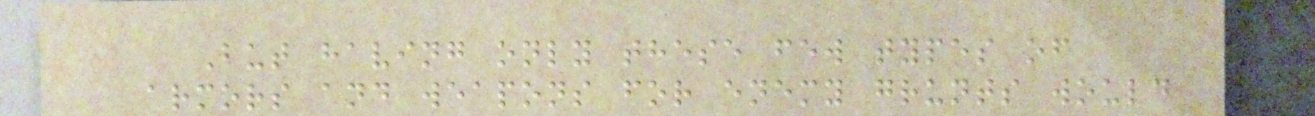But having only these few types of
armors and weapons for enemy grunts would
